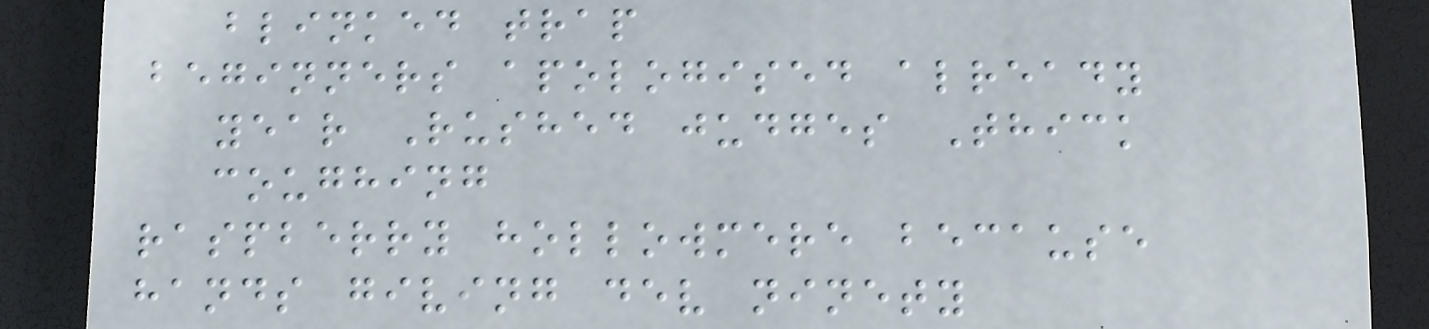blinked trap
beginners apologised already
year Rushed judges Thick
coughing
raspberry hollowmere because
hands giving dev ninety
